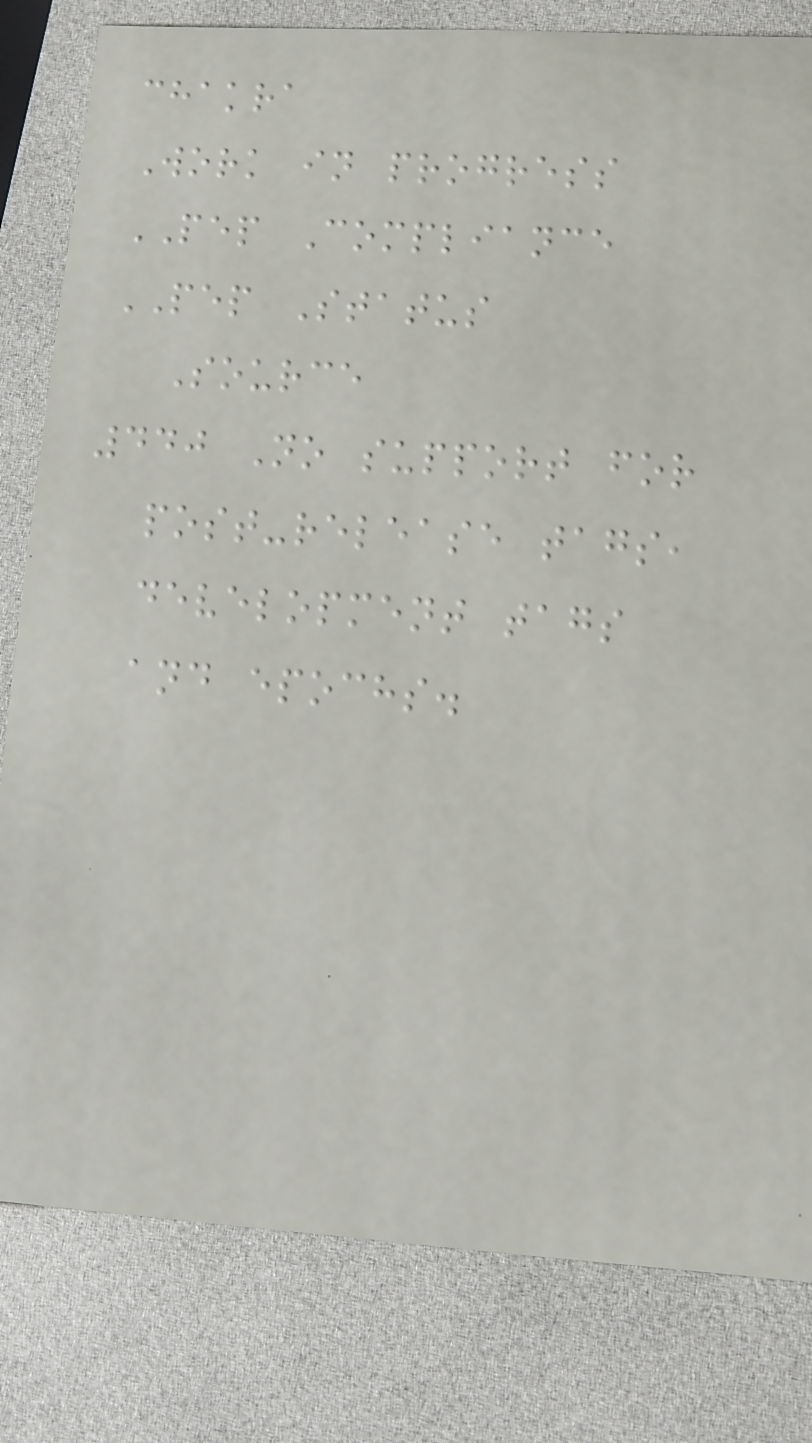chakra
Work in progress
PEP Compliance
PEP Status
Source
440 No support for
post-release tags,
development tags
and epochs.
